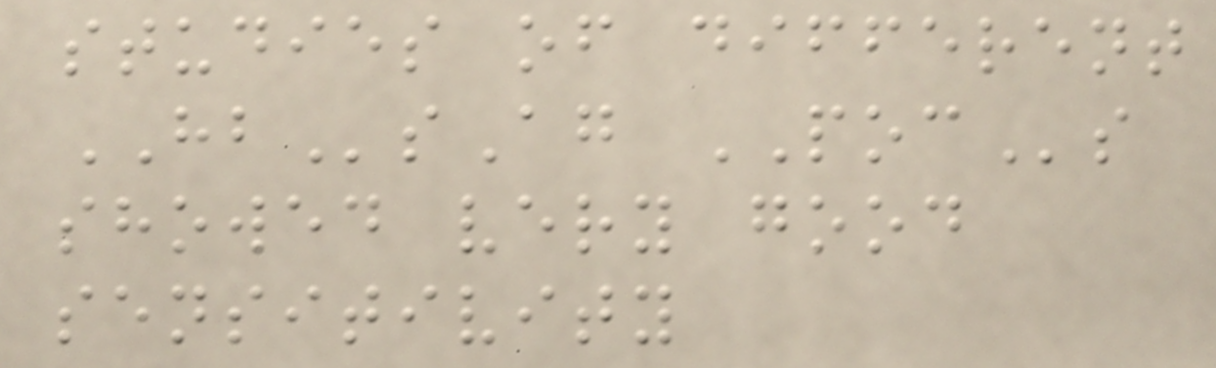studies of different
HBsAg POCs
showed very good
sensitivity
